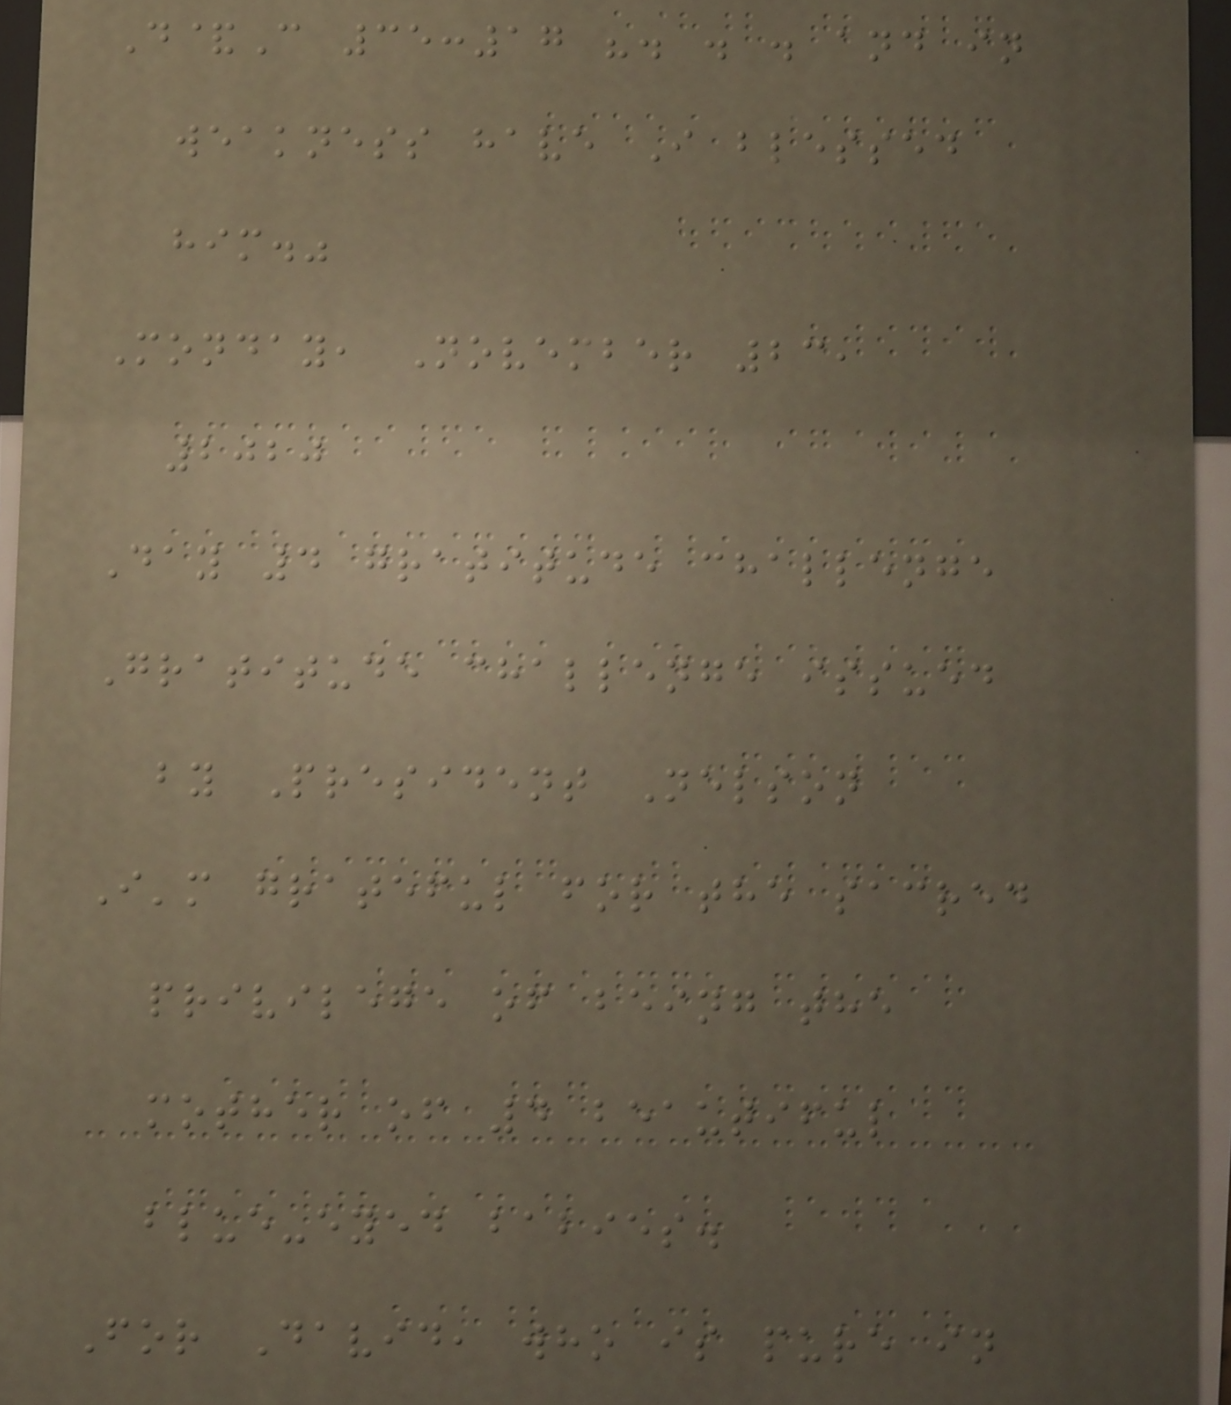D&C 35:17 ". . . and in
weakness have I blessed
him."
Monday, November 23,
2020
Day 4 gratitude challenge
Gratitude challenge issued
by President Nelson
I'm grateful for the sacred
privilege of being the
mother of 4 beautiful
blue-eyed babies.
For David, who is pure in
